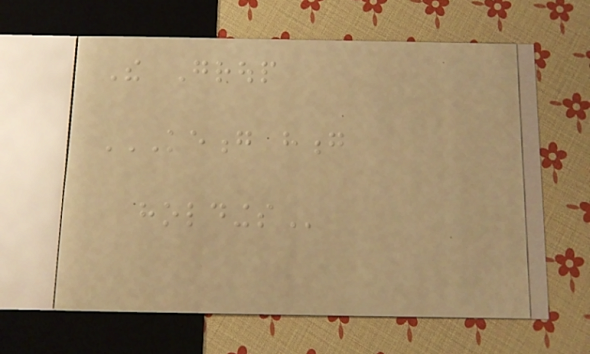The Group
KEONG HONG
HOLDINGS
